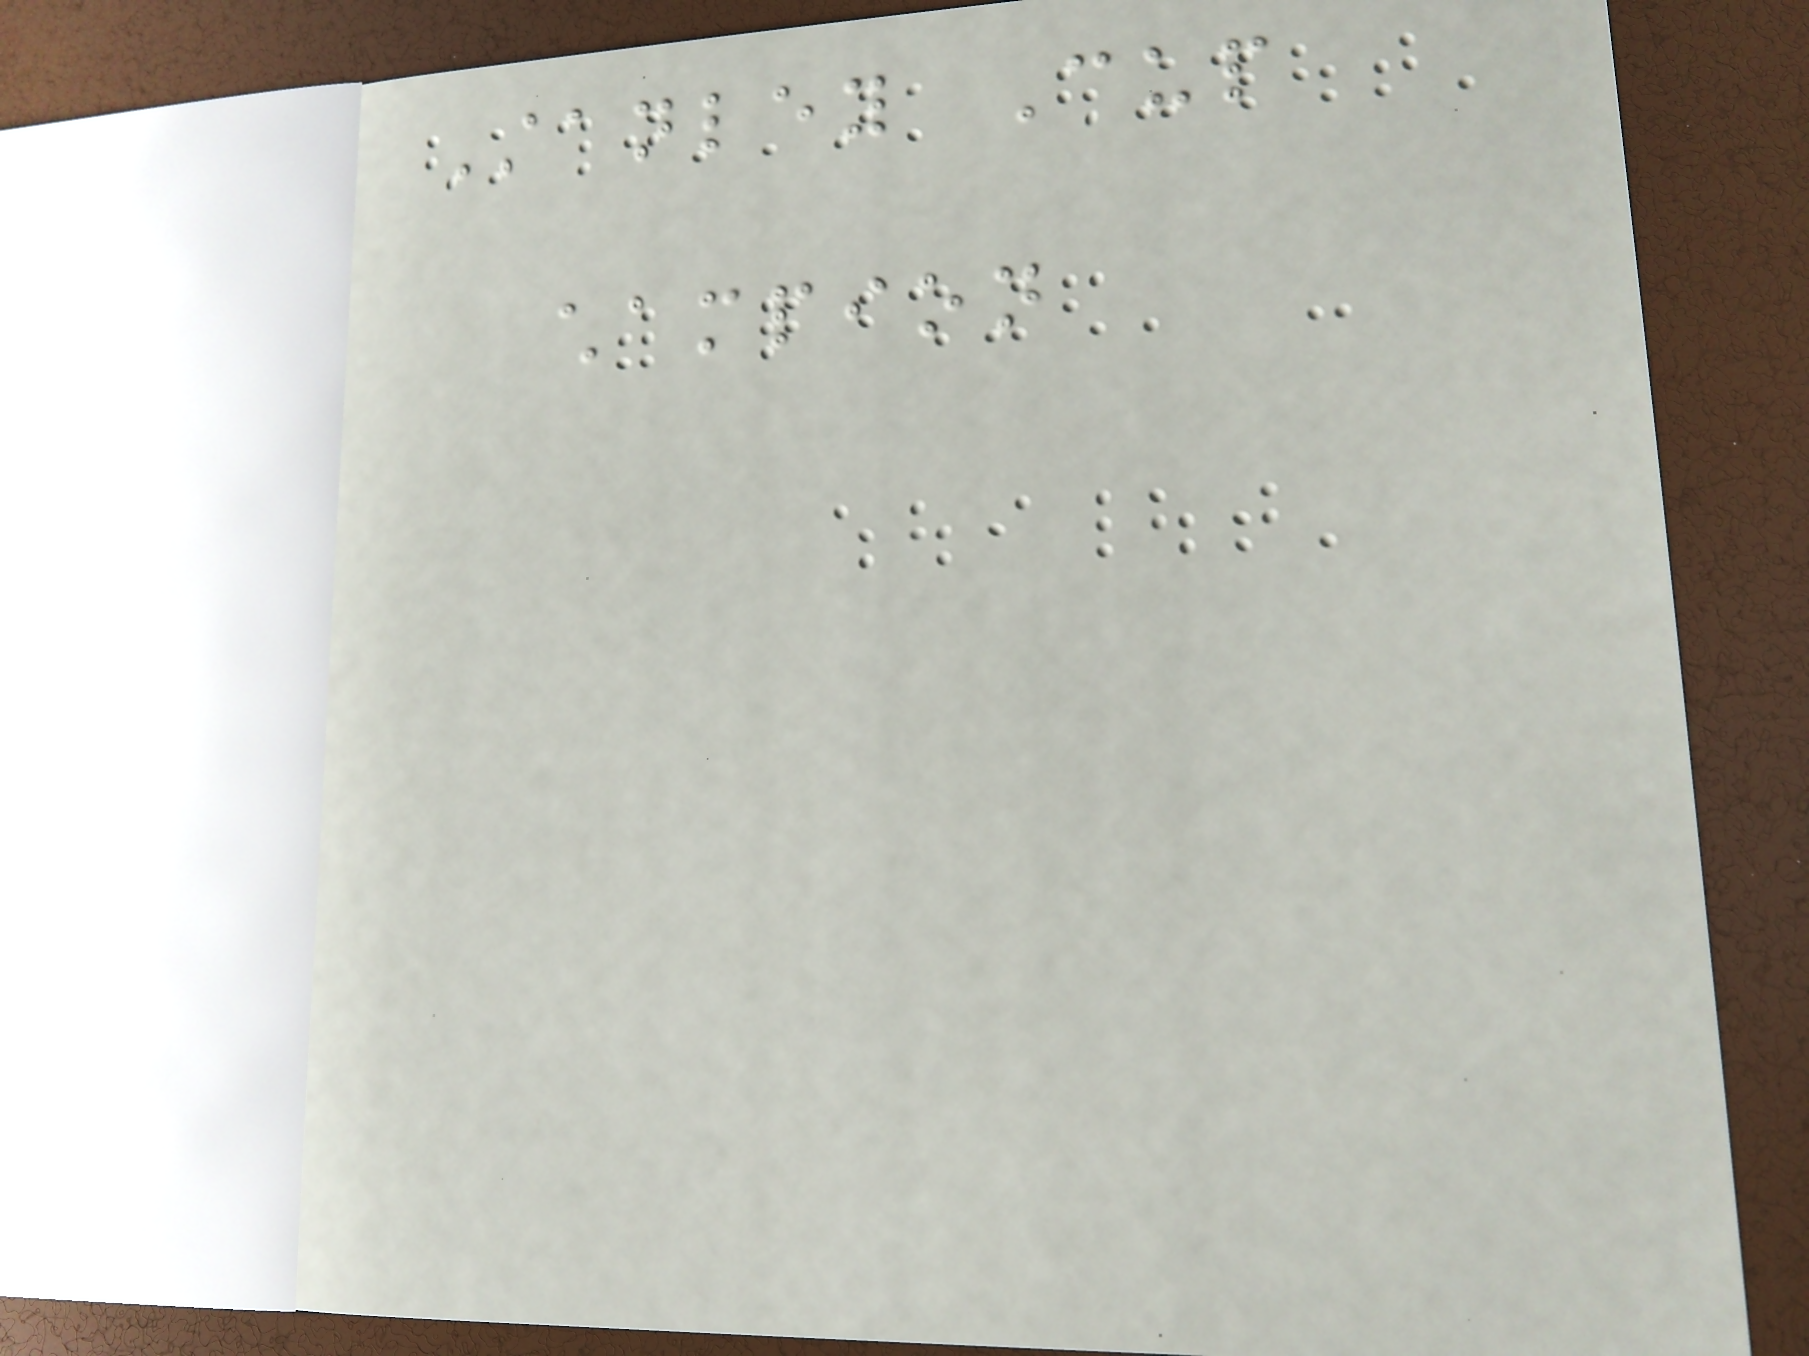Stanley Cup
champion
